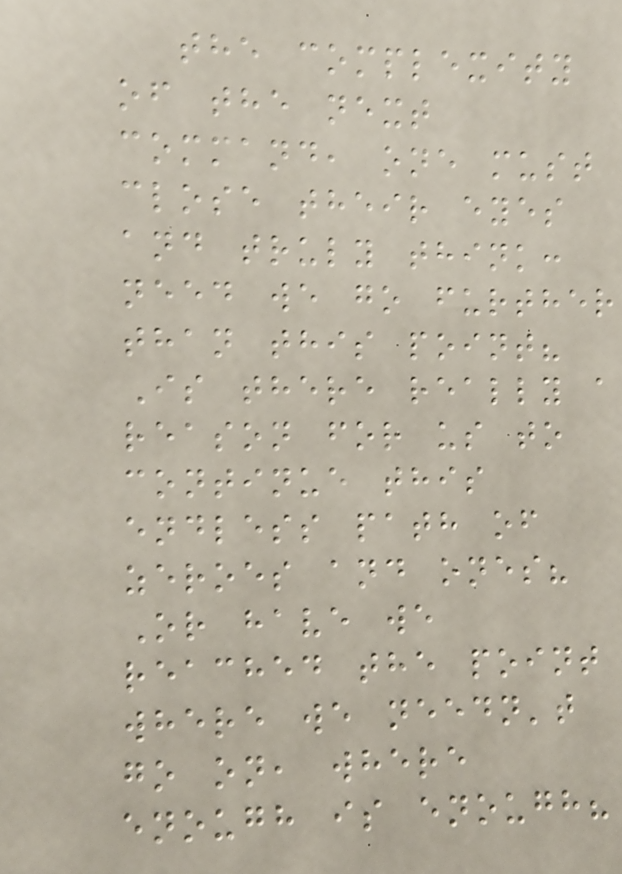the complexity
of the next
command, one must
close their eyes
and truly think:
need we go further
than this point?
Is there really a
reason for us to
continue this
endless path of
zeroes and ones?
Or have we
reached the point
where we needn't
go on, where
enough is enough?
